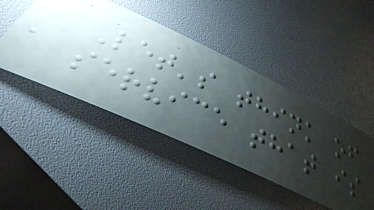Let's think of
a service that is
